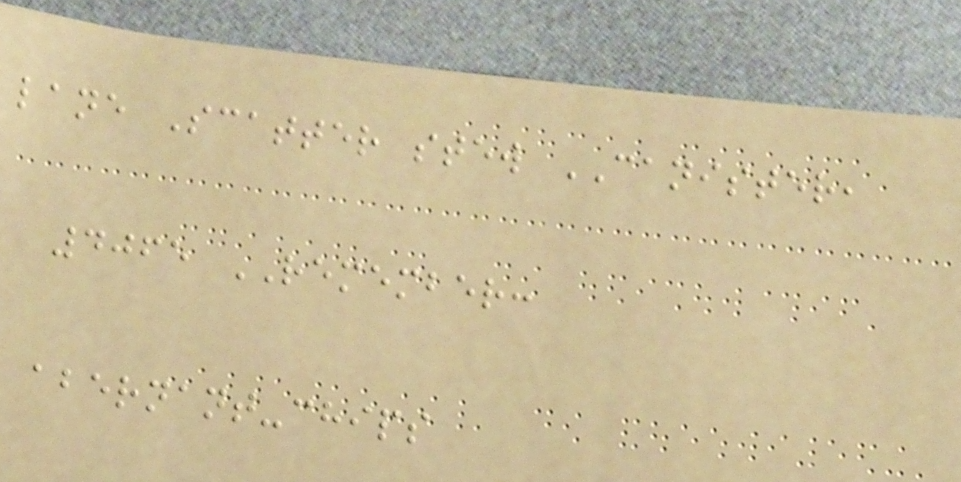lane Scatter stew CANISTER,
4065 REMEMBER:
abernant-chips
